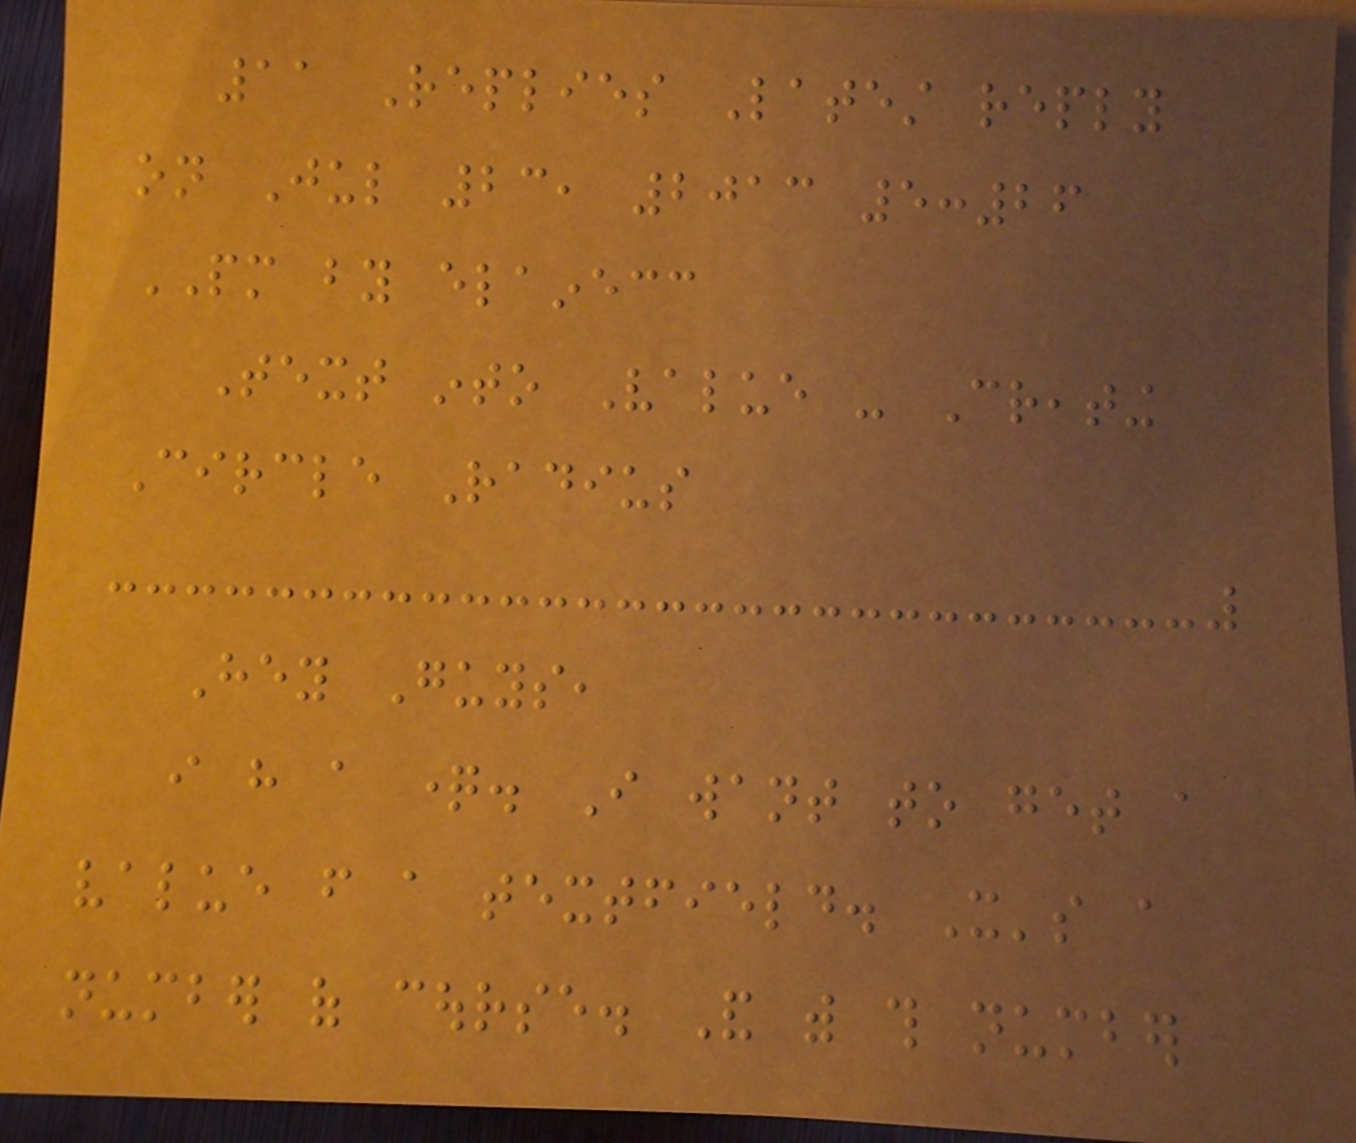11 Replies Latest reply
on Jul 23, 2013 5:26
PM by elainecc
Text into Value - Creating
Circle Radius
Hey Guys,
i have a question. I want to get a
value from a textfield. It's a
number of course. And with this number
